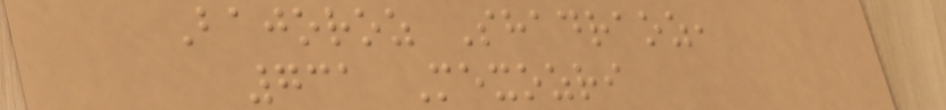Bajoroz Shadraoz,
731 Mexozri
